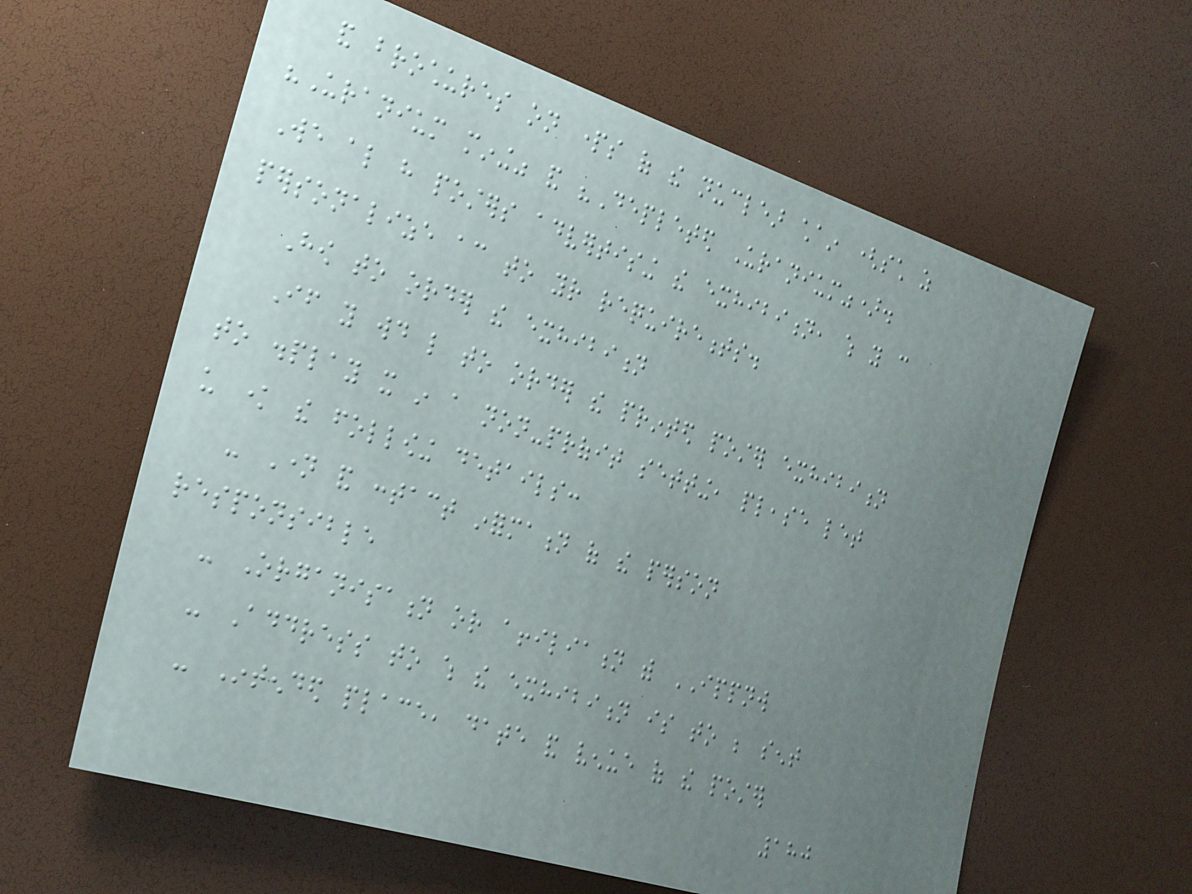and brochures on parts of the nuclear chain (such as
"Uranium mining" and "Depleted Uranium").
We also have posters advertising the exhibition, which you can
personalize according to your requirements.
How to order the exhibition
If you would like to order the printed poster exhibition
to display it in a non-profit setting, please let
us know the following details:
- Name and contact information of the person
responsible
- Organisation or affiliation with IPPNW
- Address to which the exhibition is to be sent
- Intended place, date and venue of the poster
180
